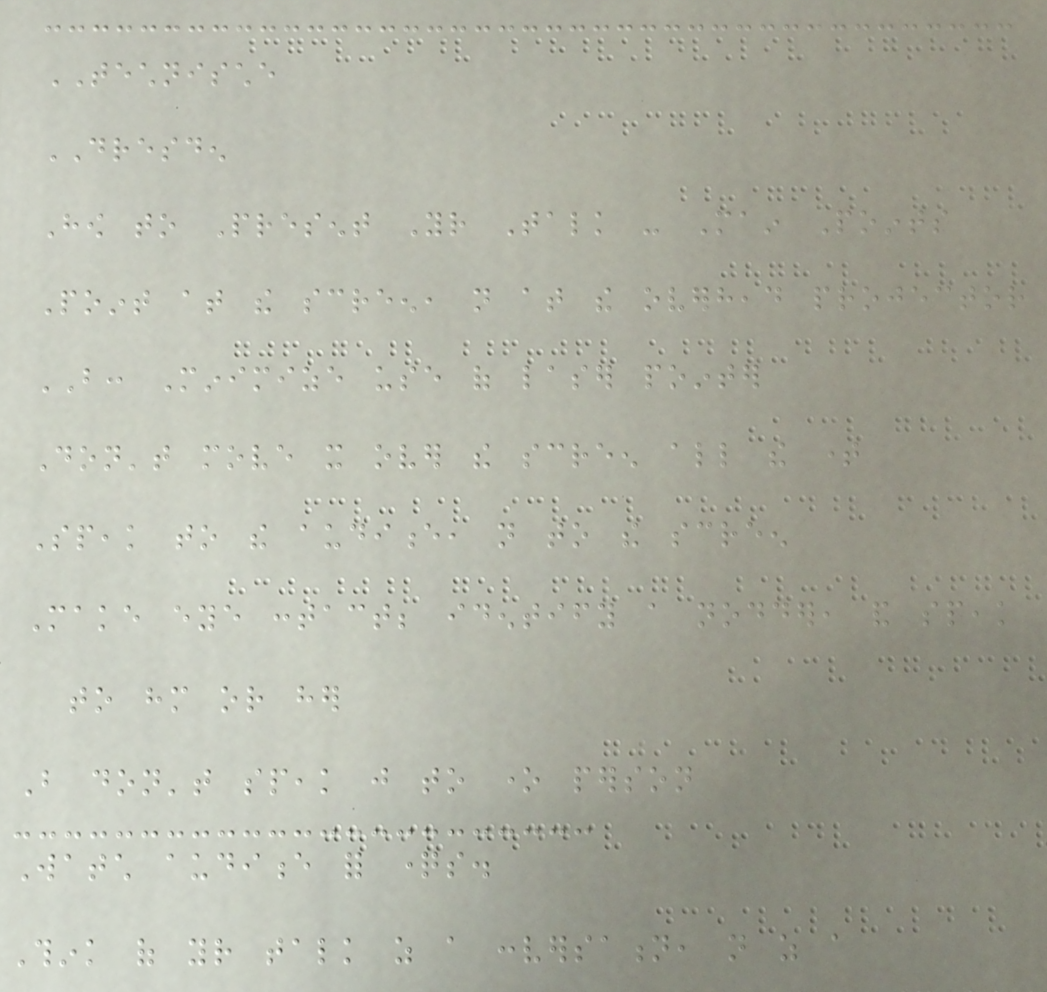TECHNISCHE
DRESDEN
How to Present Your Talk - Main Points
Point at the screen, not at the overhead projector
BUT: Minimize use of laser pointer
Don't move it over the screen all the time
Speak to the audience, not to the screen
Make eye contact; identify a nodder, and speak
to him or her
But don't speak just to one person
Watch audience for questions.
Think of your talk as a conversation, not as a
